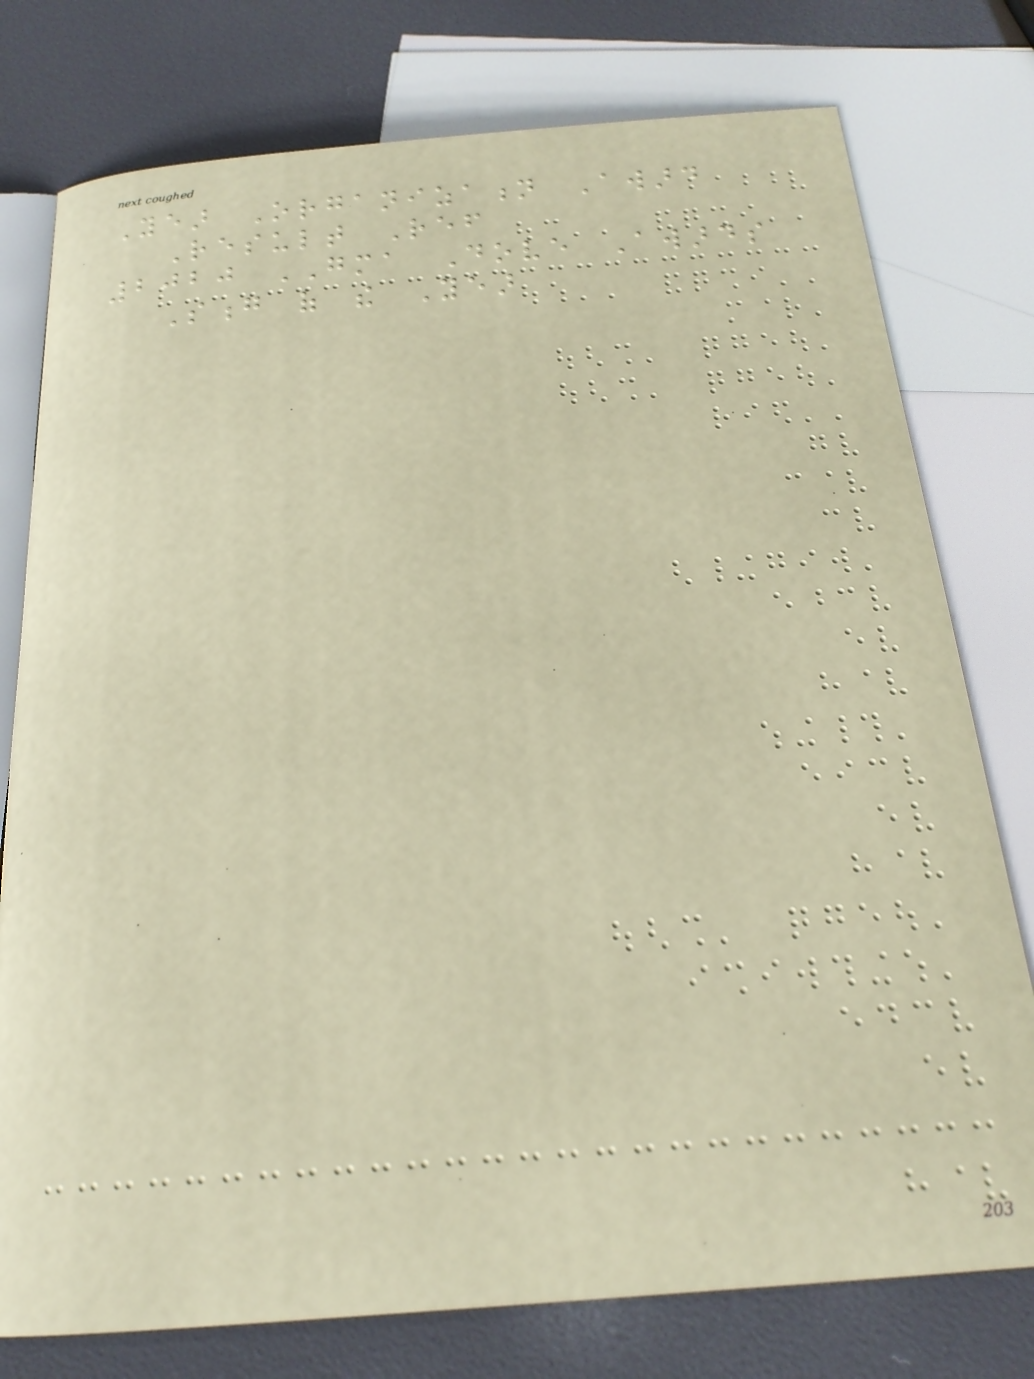Year Organization Award
Result Ref
2020 GMA Dove Awards
Song of the Year
